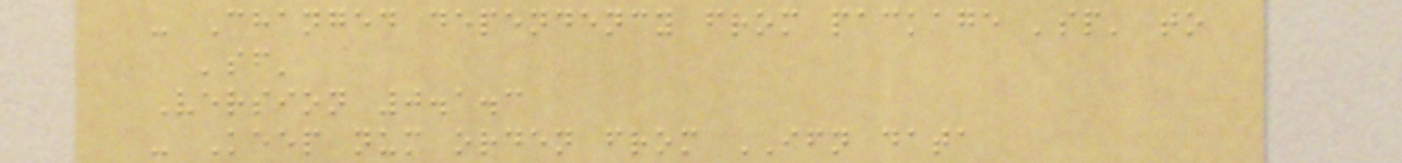- Changed dependency from package 'sp' to
'sf'
Version 0.1.3
- Keep num orden from IFN data
